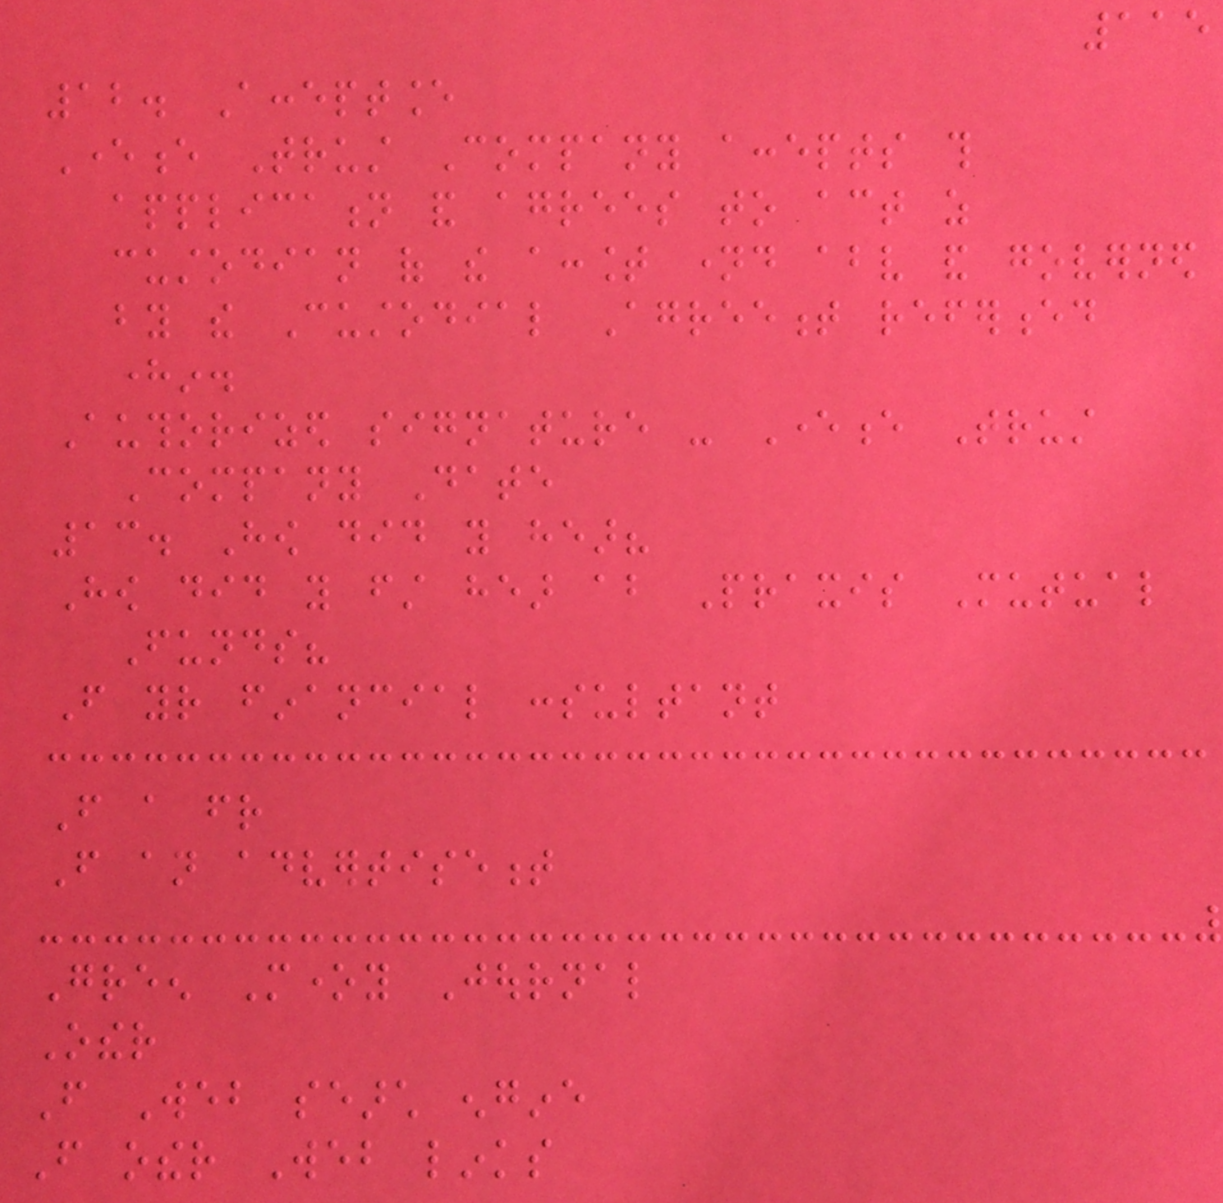115
12. Acceptance
Everence Trust Company accepts this
application and agrees to act as
custodian of the account named above and governed
by the Custodial Agreement referenced
herein.
Authorized signature - Everence Trust
Company Date
13. How did you hear?
How did you first hear about Praxis Mutual
Funds?
From your financial consultant
From a friend
From an advertisement
Green Money Journal
Other
From Web search engine
From other Web links
